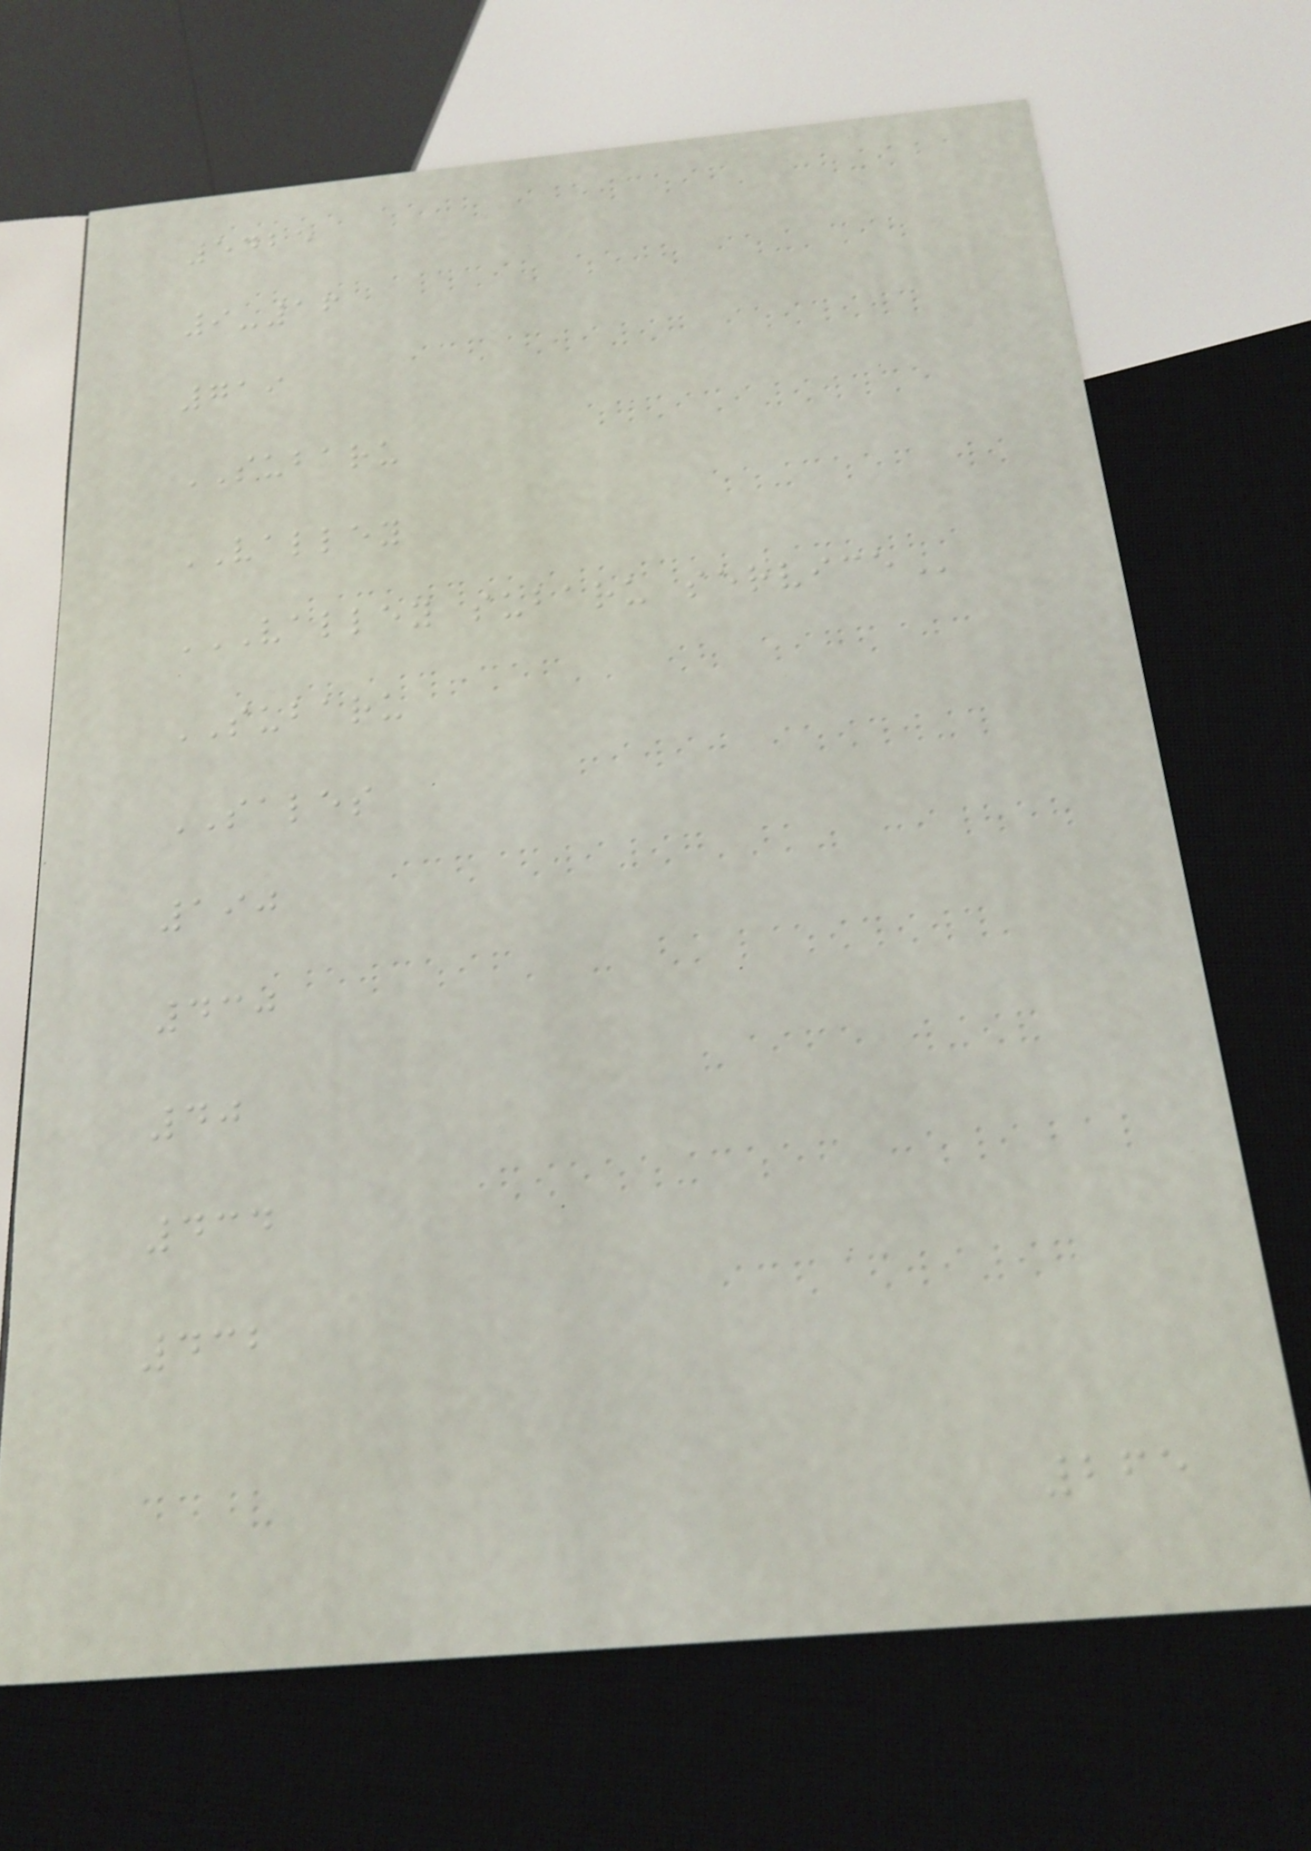5425
9-16
719
SUBARU
VALLEY
VALLEY SUBARU SERVICE
SUBARU
SALES
190
430
40
434
432
265
